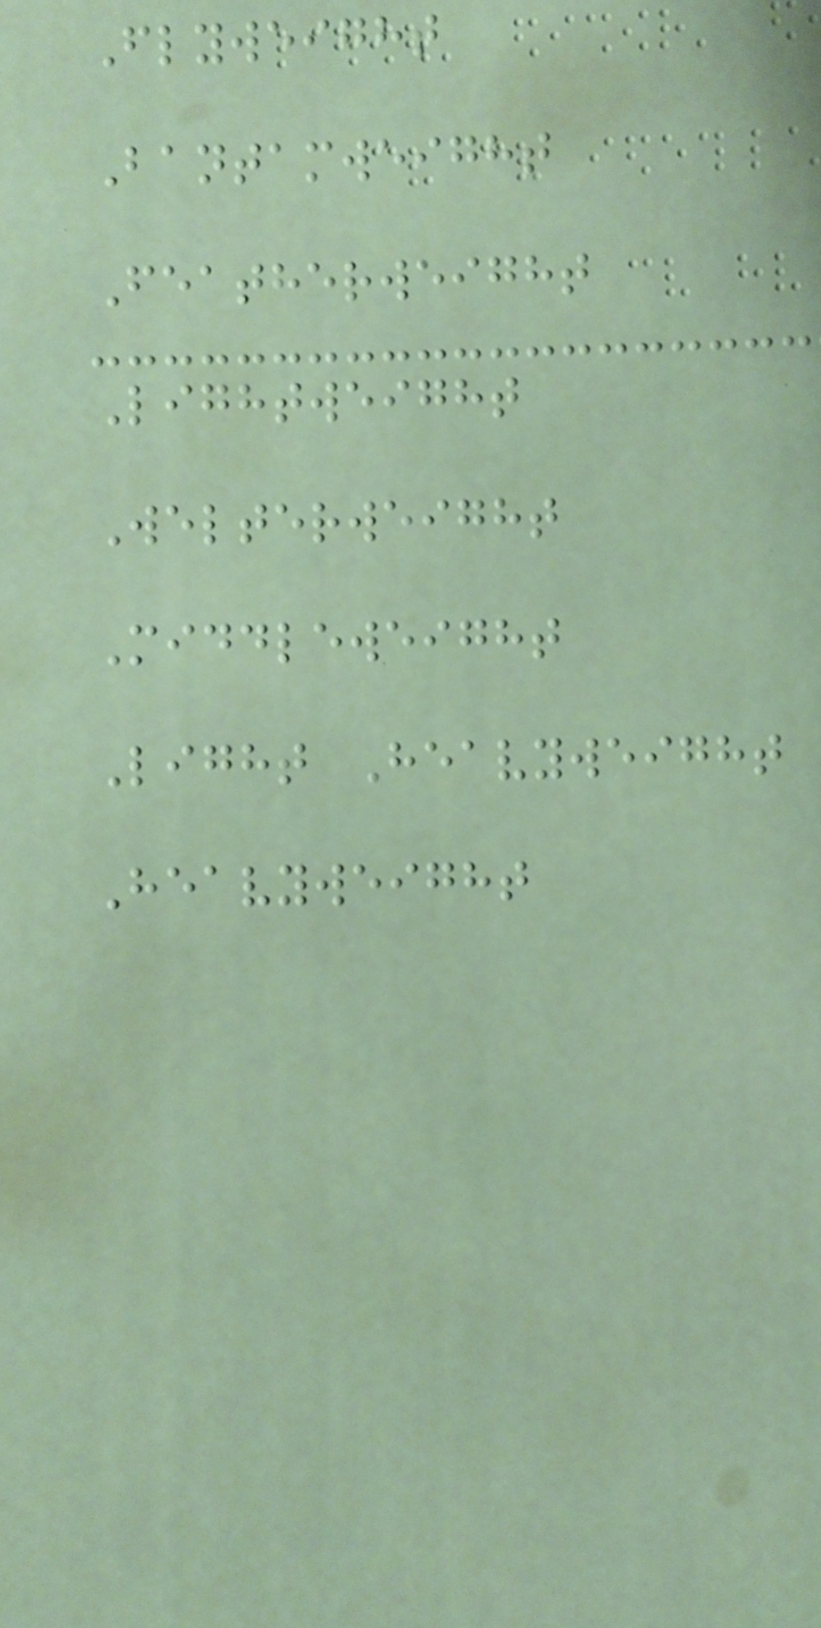Flyweight
Bantamweight
Featherweight
Lightweight
Welterweight
Middleweight
Light Heavyweight
Heavyweight
